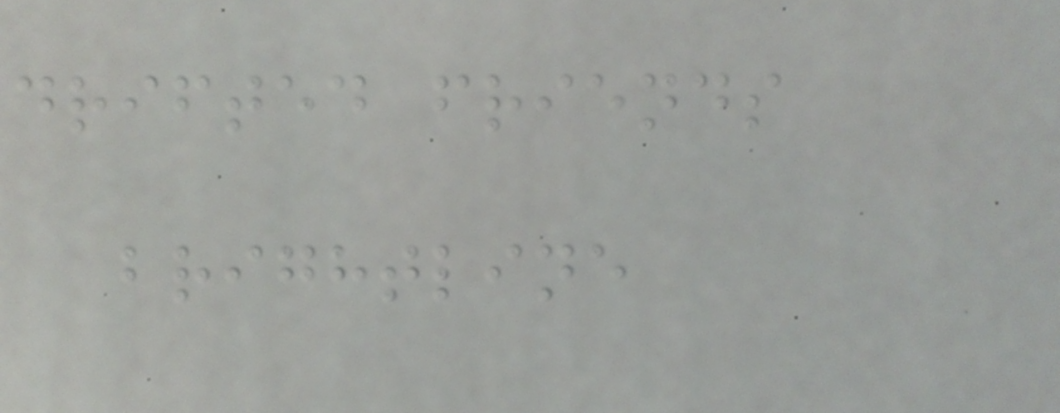drifted friends
brightline
